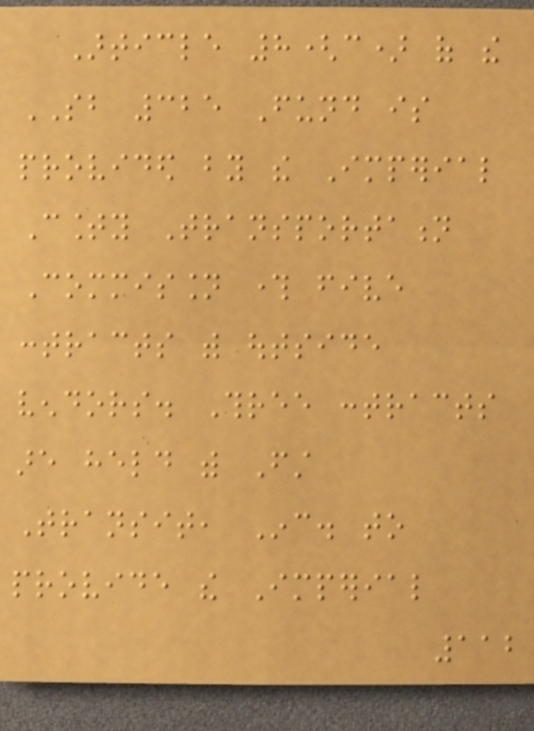Article 8(c) of the
SB 325 Fund is
provided by the Imperial
County Transportation
Commission through five
contracts with outside
vendors. Three contracts
are held with First
Transit, Inc. to
provide the Imperial
112
